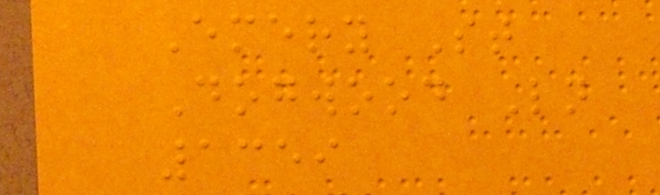Emery St
Dogwood Ln
1359
